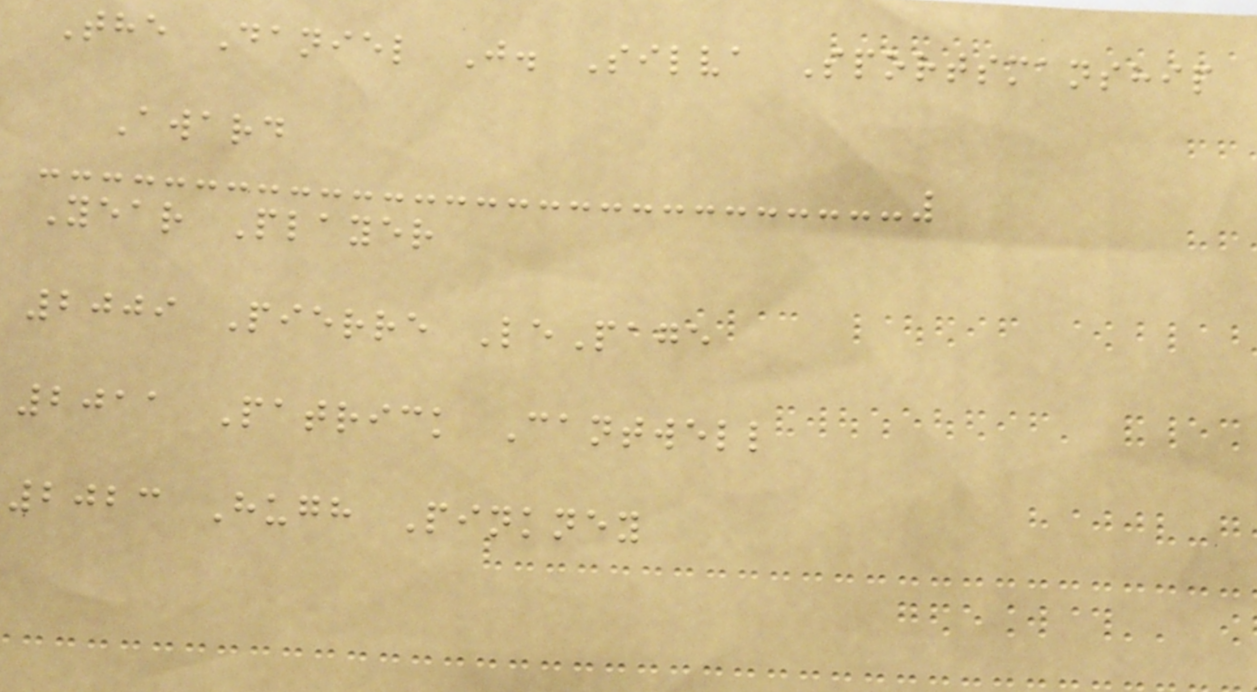The Daniel J. Silva Sportsmanship
Award
Year Player
2009 Pierre LePage
2011 Patrick Cantwell
2023 Hugh Pinkney
